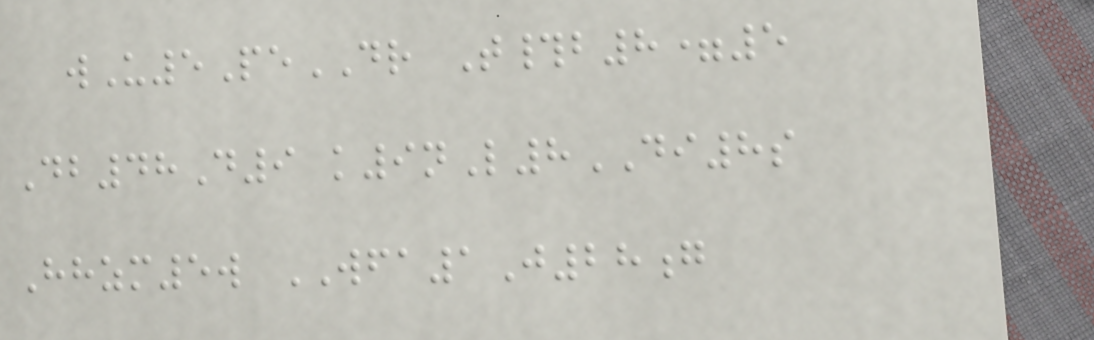wU5PeDR T#b8=5
Db48D9 k9nL8DI8s
Hhzm5w WFA1J28g
